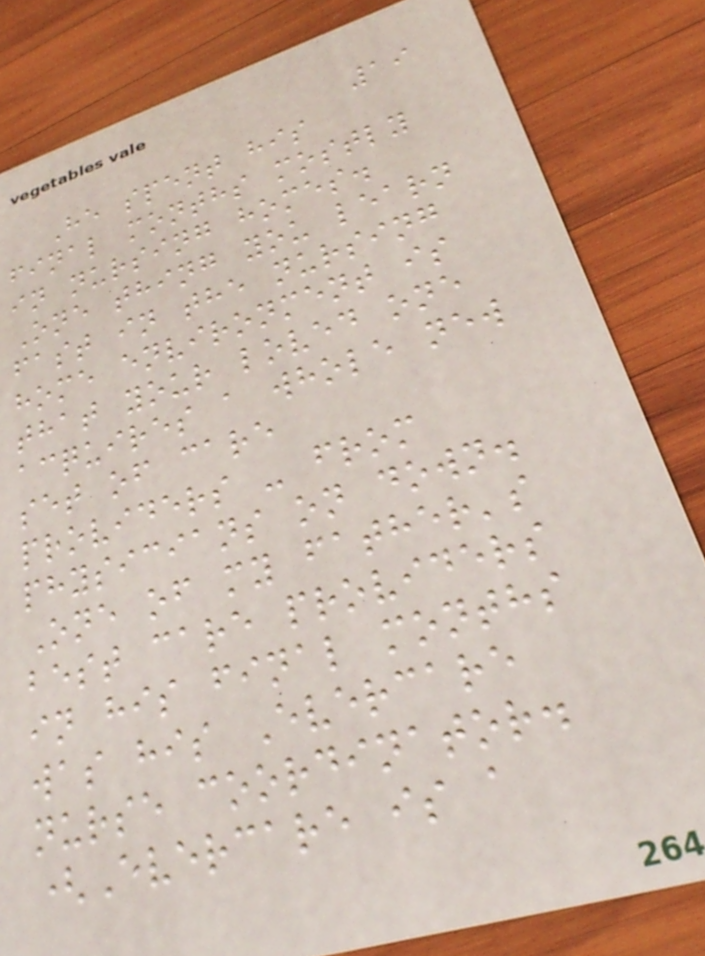19
He spent his
final months mostly
in nursing homes.
One thing you learn
fast in the nursing
home environment is
that your loved one
acquires a whole new
set of care
providers - from
physicians on down.
One of my father's
best care providers
in his final months
was his Evercare
nurse coordinator.
(Evercare is a
